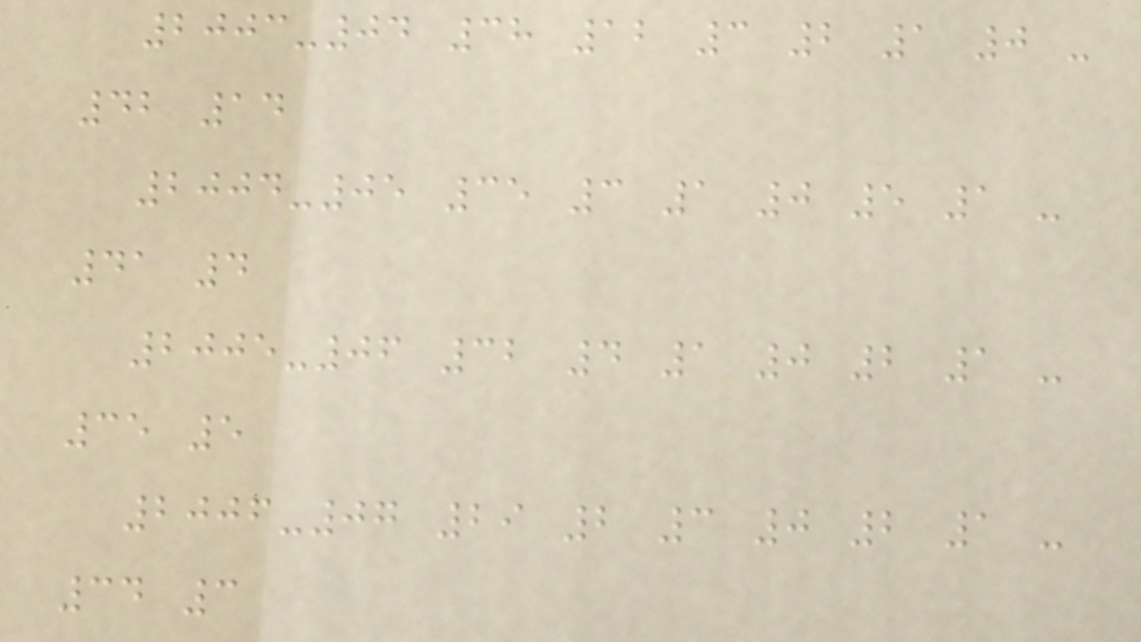2003-04 38 12 3 2 1 0 -
42 14
2004-05 35 3 1 0 5 1 -
41 4
2005-06 32 4 1 0 2 1 -
35 5
2006-07 29 2 3 0 2 1 -
34 3
